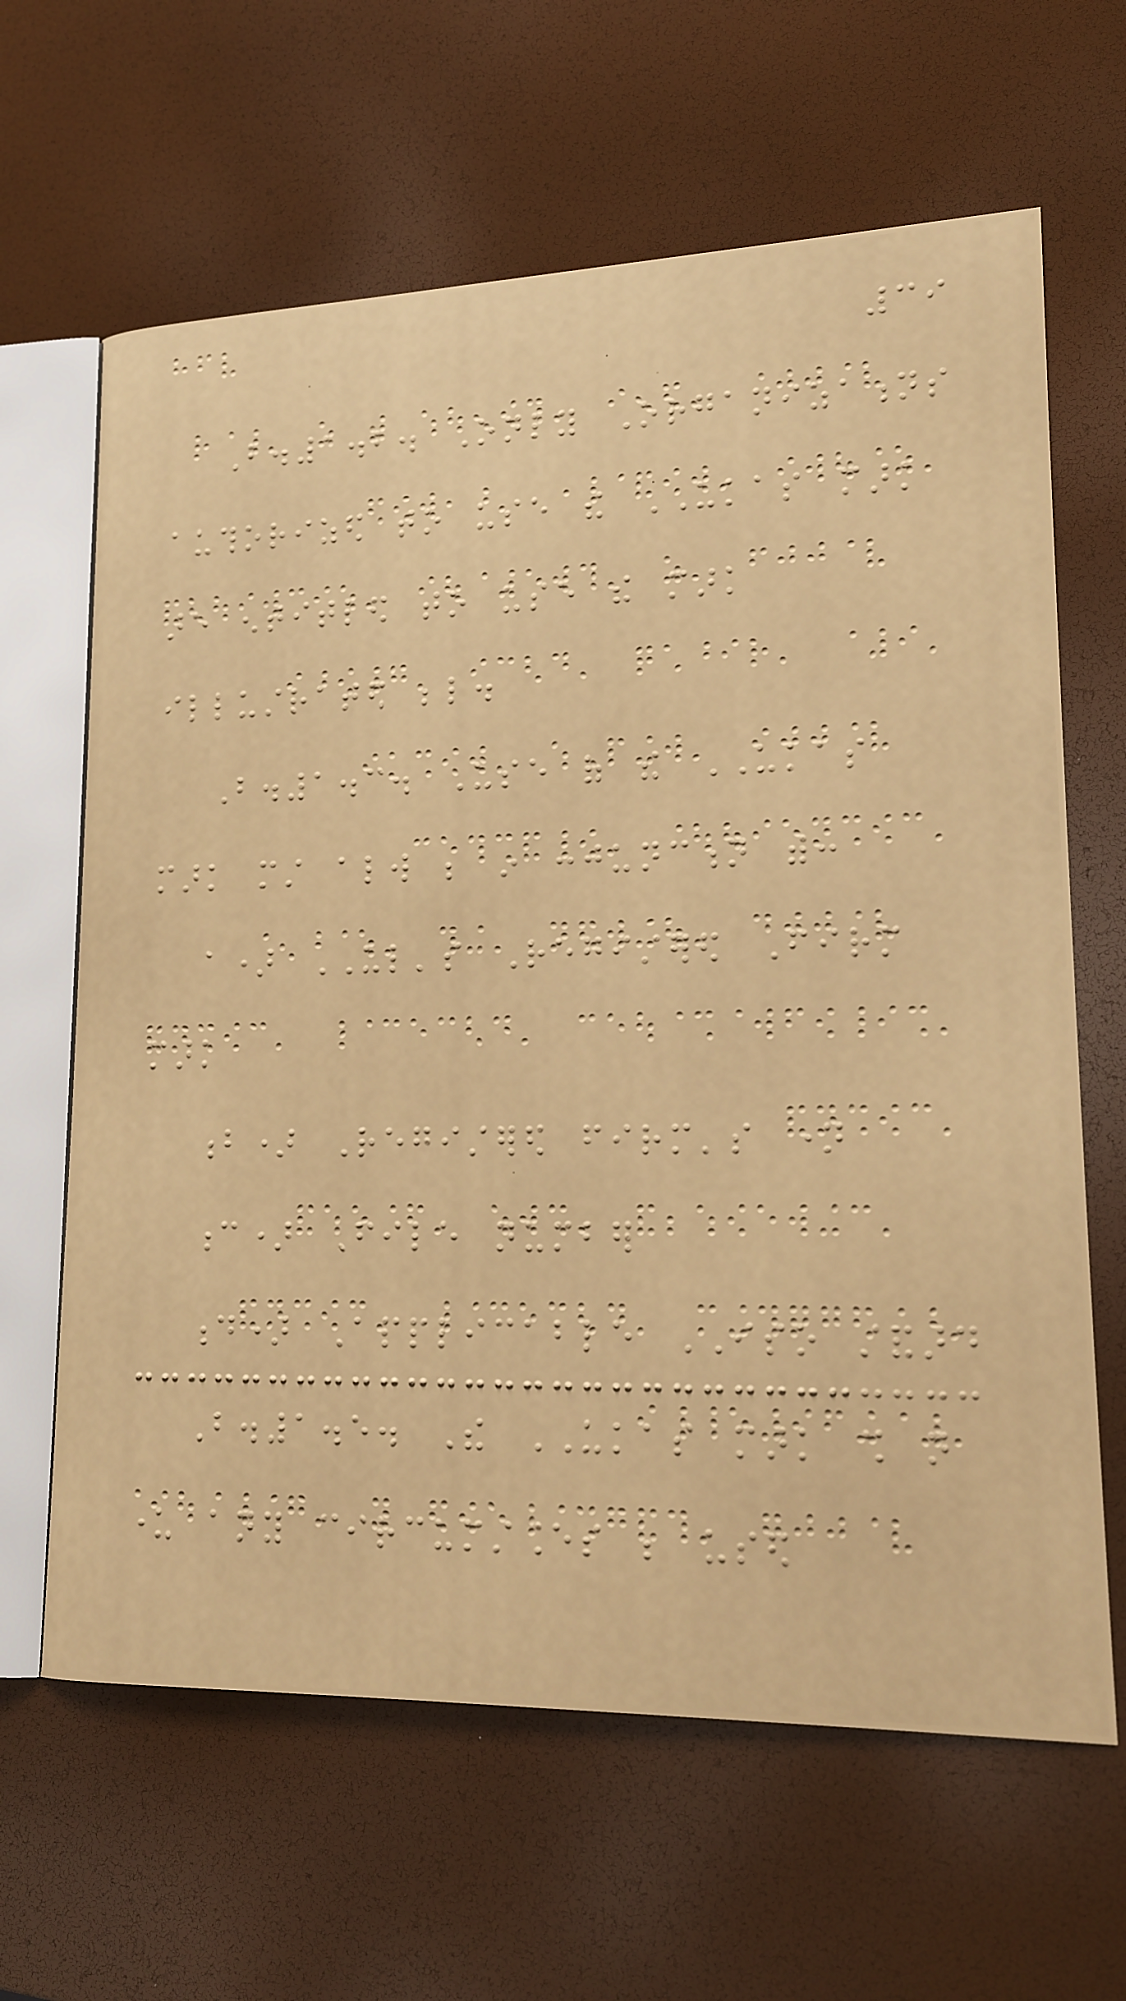39
B.1.2. Only Organizations
authorized to use the UKAS mark
are entitled to use the mark
illustrated below.
B.1.3. Use of the UKAS
mark must always be in conjunction with:
a) UL's Registered Firm
mark
b) Registered firm's name
c) File number
d) Applicable ISO standard
B.1.5. The UKAS mark shall not
under any circumstances be used
